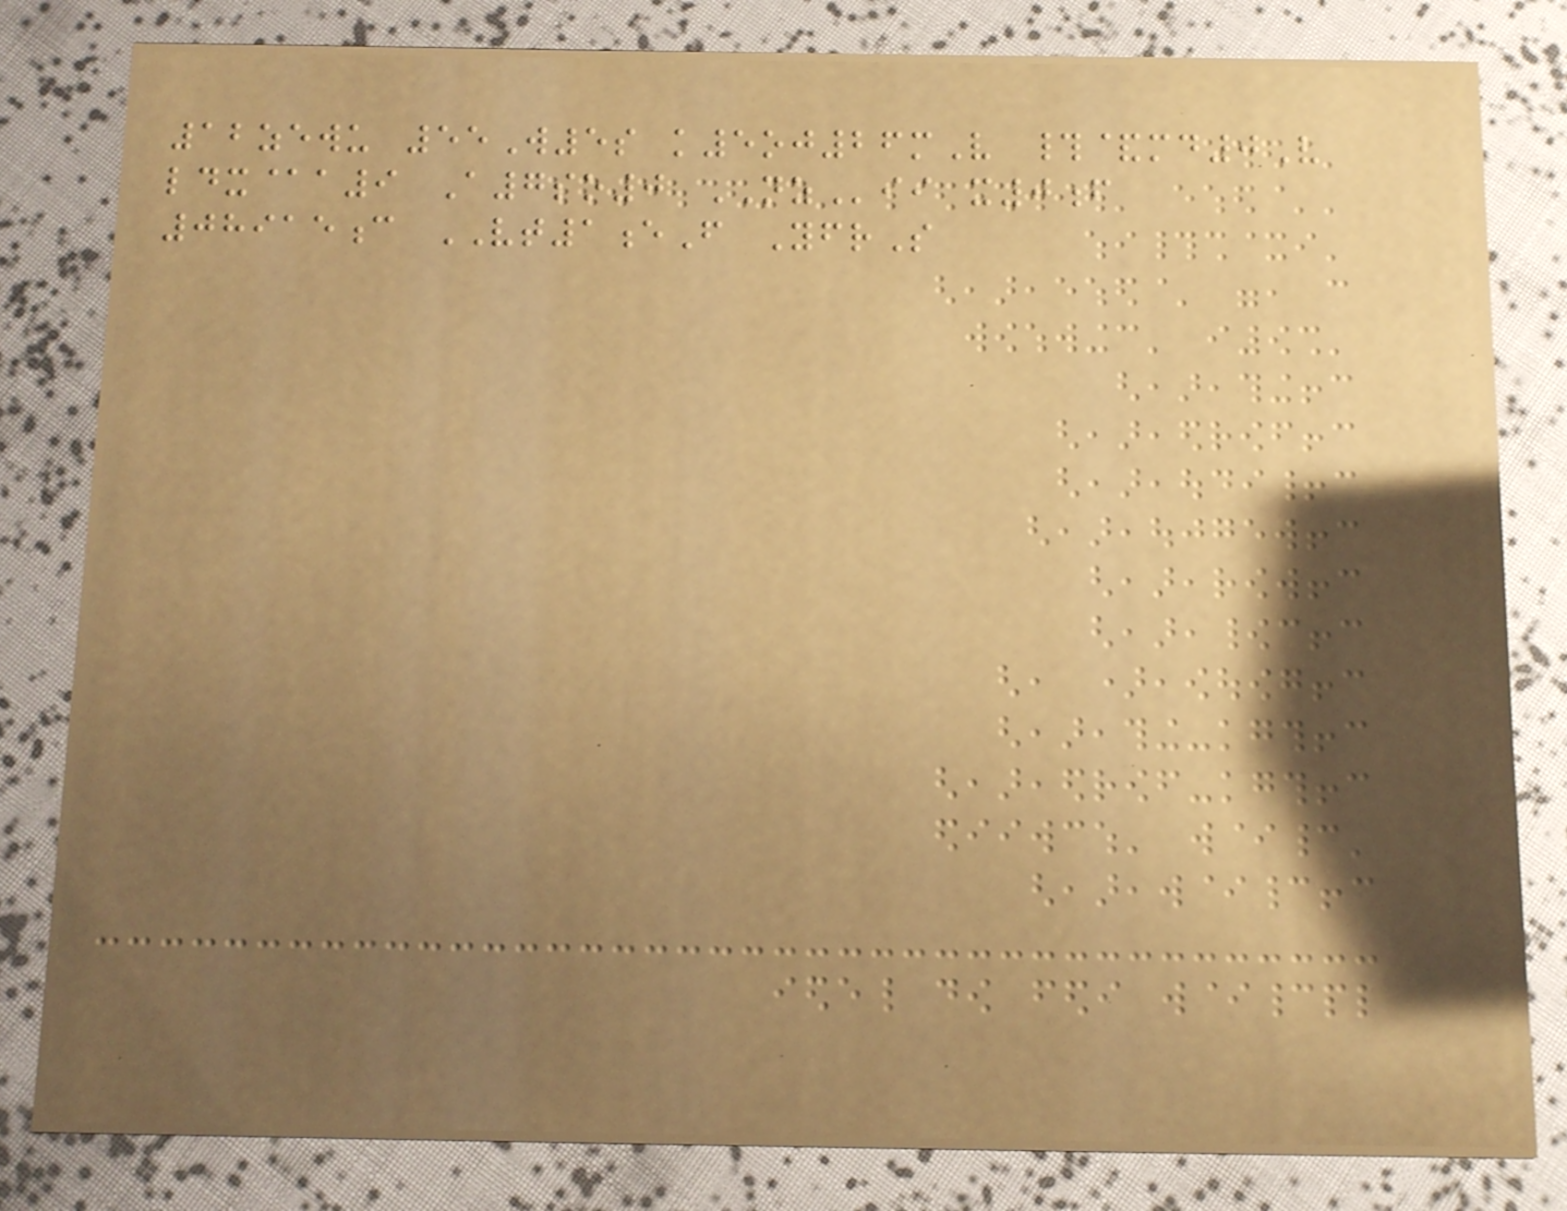12zewu 55W5s k5oj26mV #&md0V
ldx@a9 A7so0 NZii x0f
08915c VT1eF YfrS
